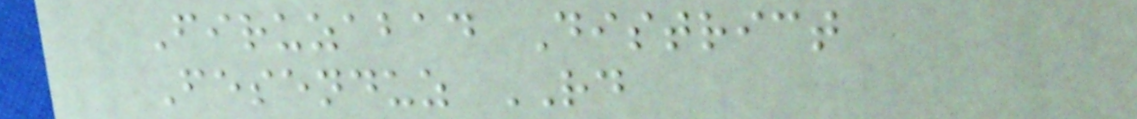Firuzabad District
Fesenduz RD
